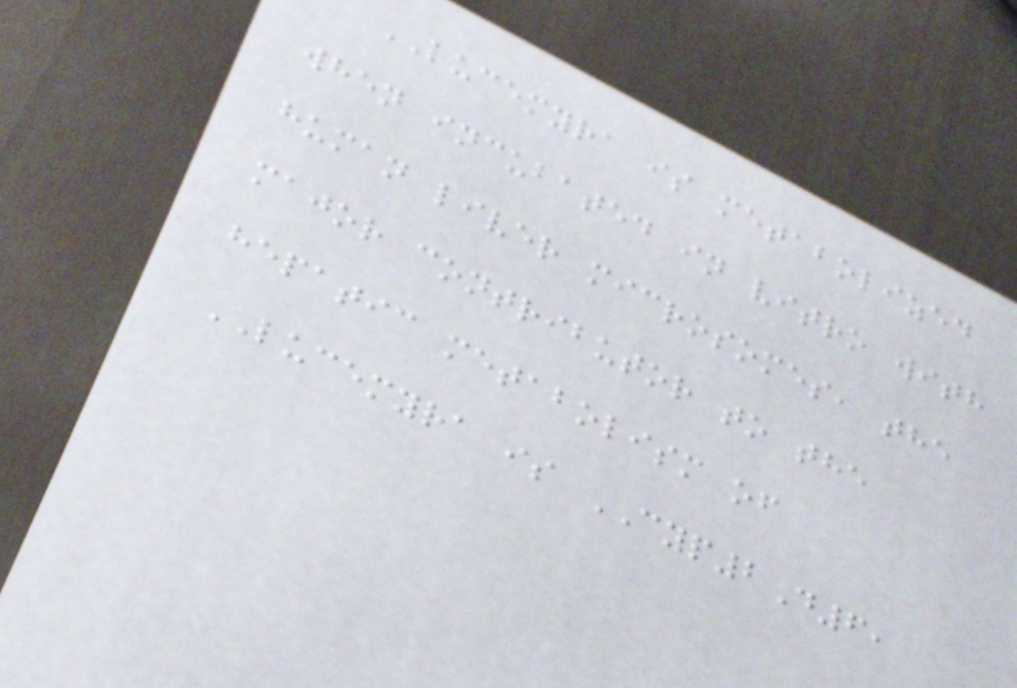LUCEMYRA is metabolized
when incubated in vitro with
human liver microsomes, the
major contributor to the
hepatic metabolism of
LUCEMYRA is CYP2D6,
